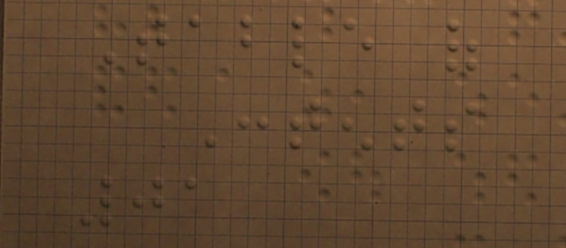Table of
Contents
01
